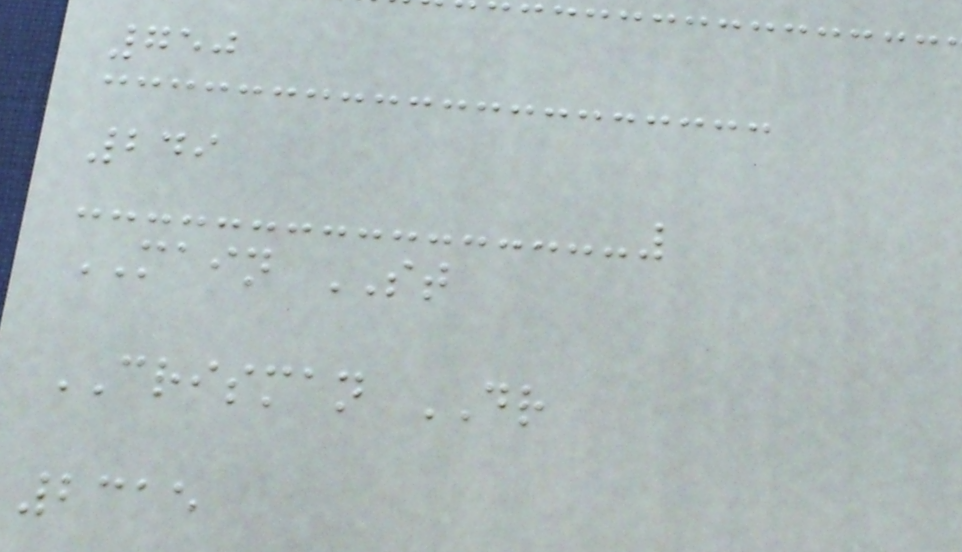750
249
MAIN ST
CRISMAN DR
2315
